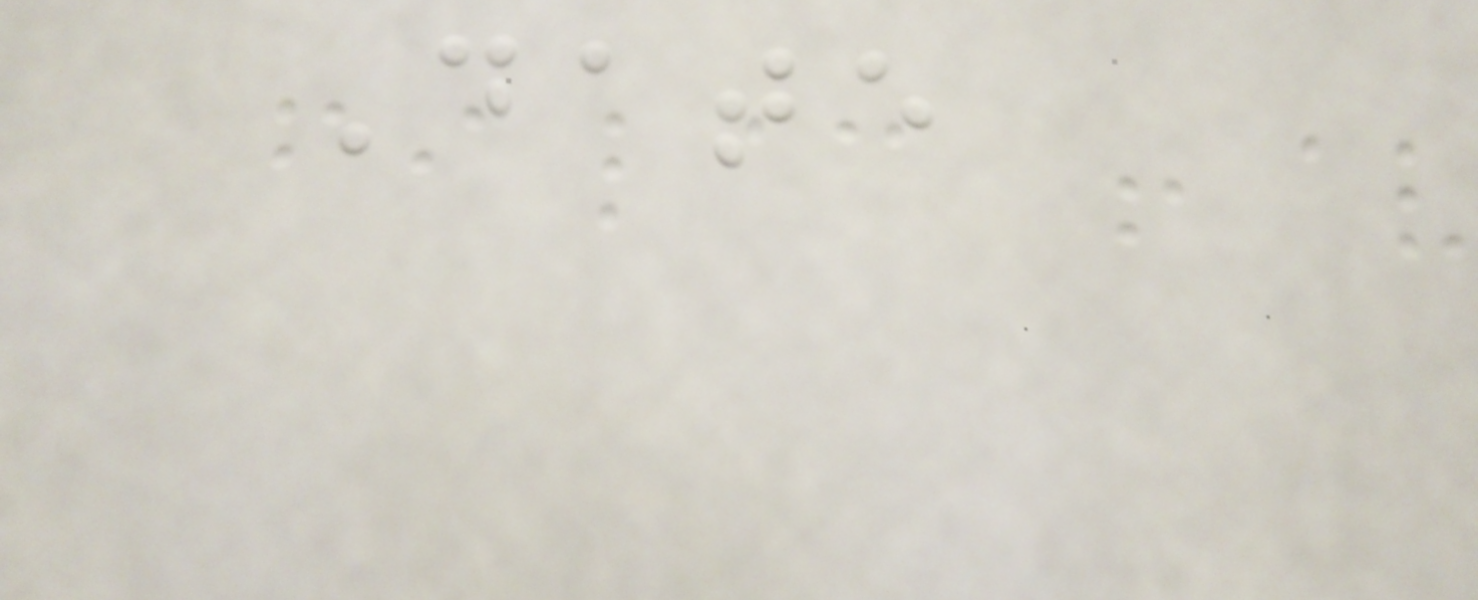Date
